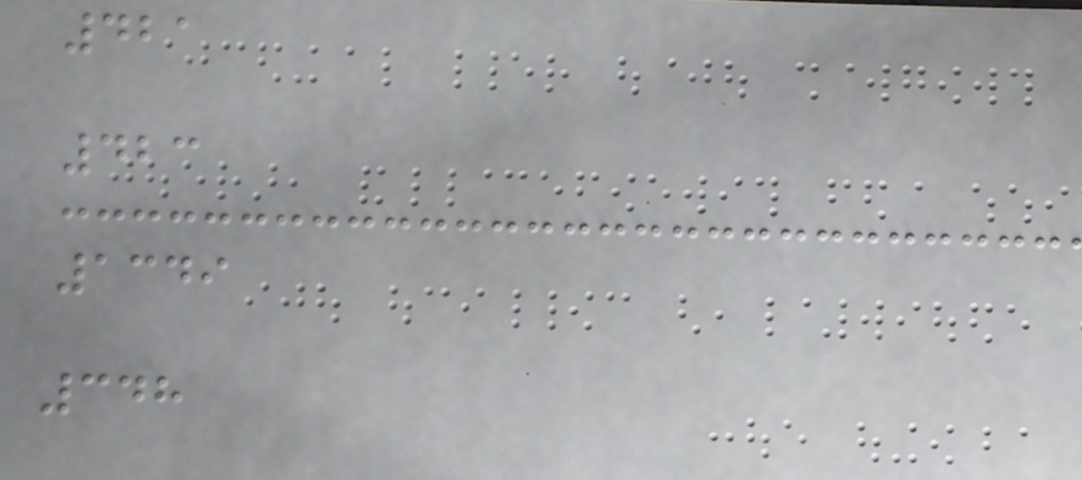421
423
1349
348
